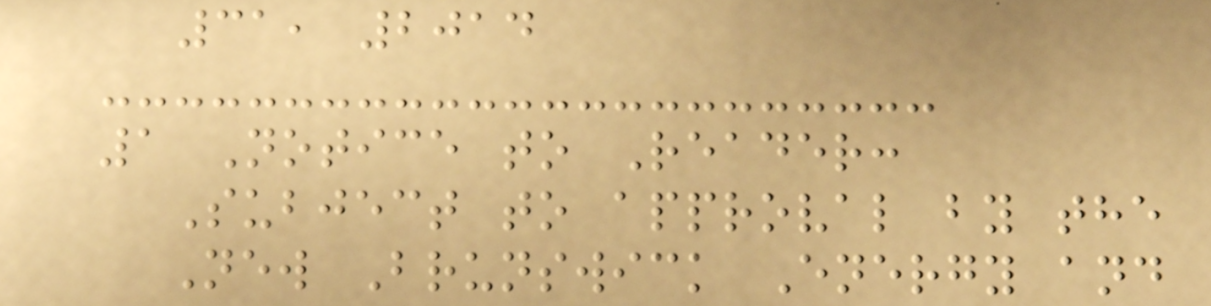31, 2014
1 Notice to Reader:
Subject to approval by the
New Brunswick Energy and
